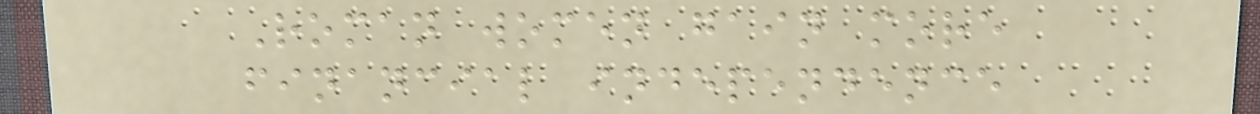Roman women gain more
financial independence
